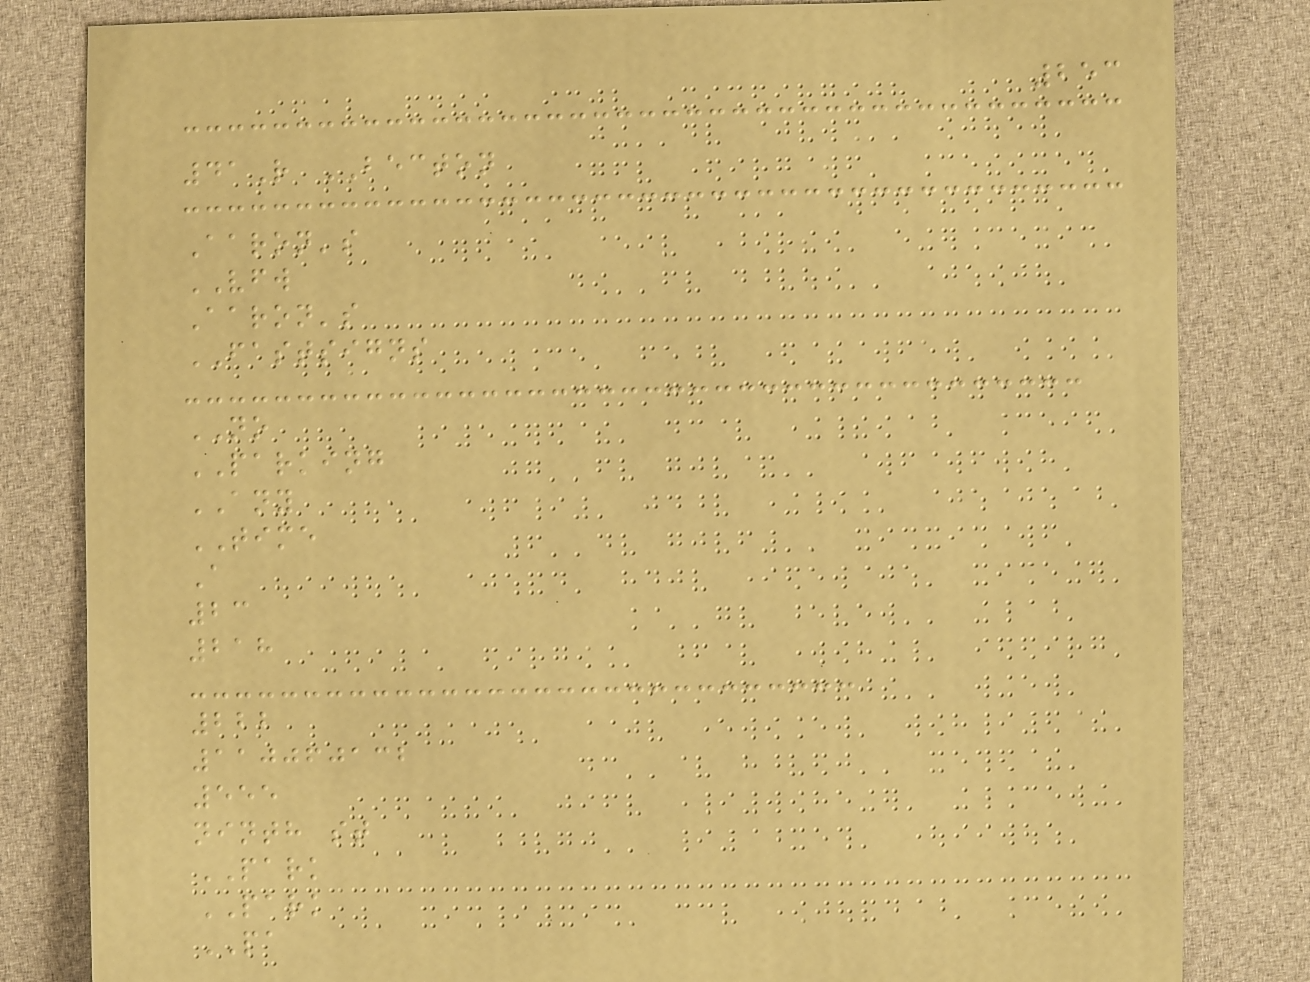253
41R BECTON
Aaron's
VFW
Aaron's
FASTSIGNS
NO
PARKING
ANY
TIME
A
23
218
222
110060132
555
ninth st
PARK
PARK
PA
